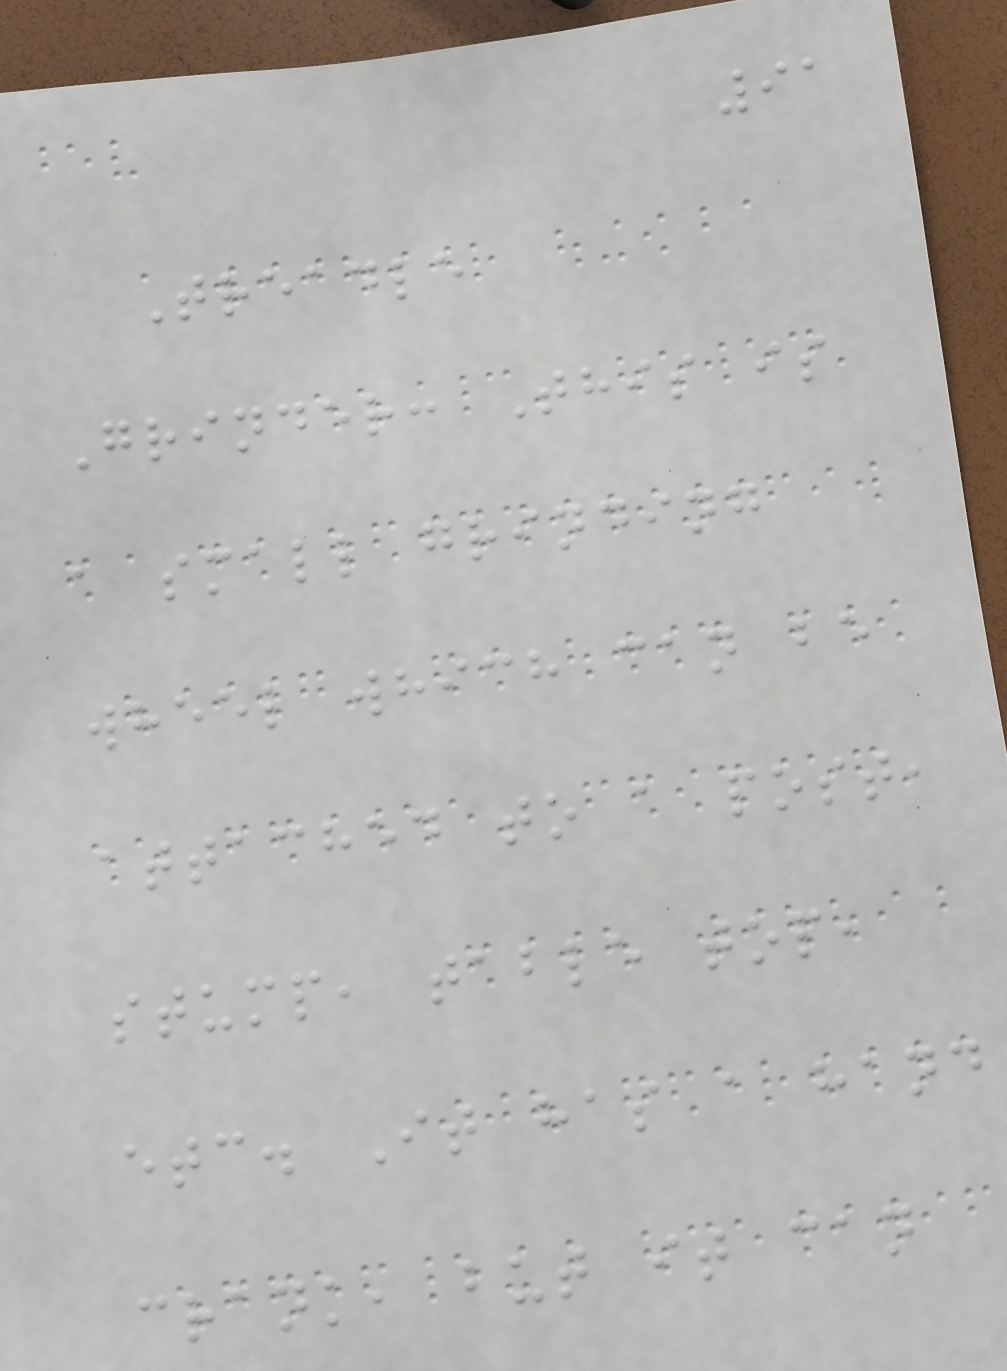91
Treadle
Grinder: This is
a small grinding
wheel which can be
attached to a post,
stump, table top,
etc. It has a hand
crank, but it can
